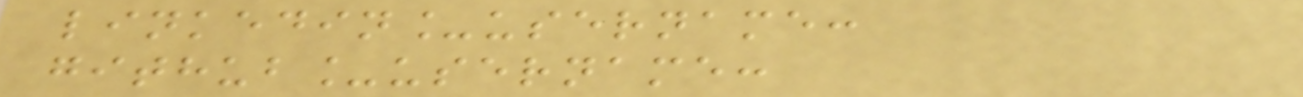linkedin_username:
github_username:
